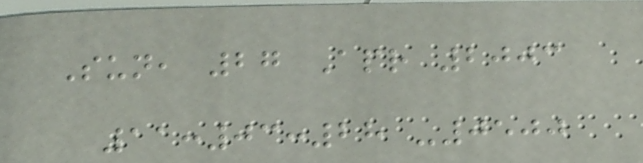Sun, 27 Apr 2003
11:03:28 -0500
